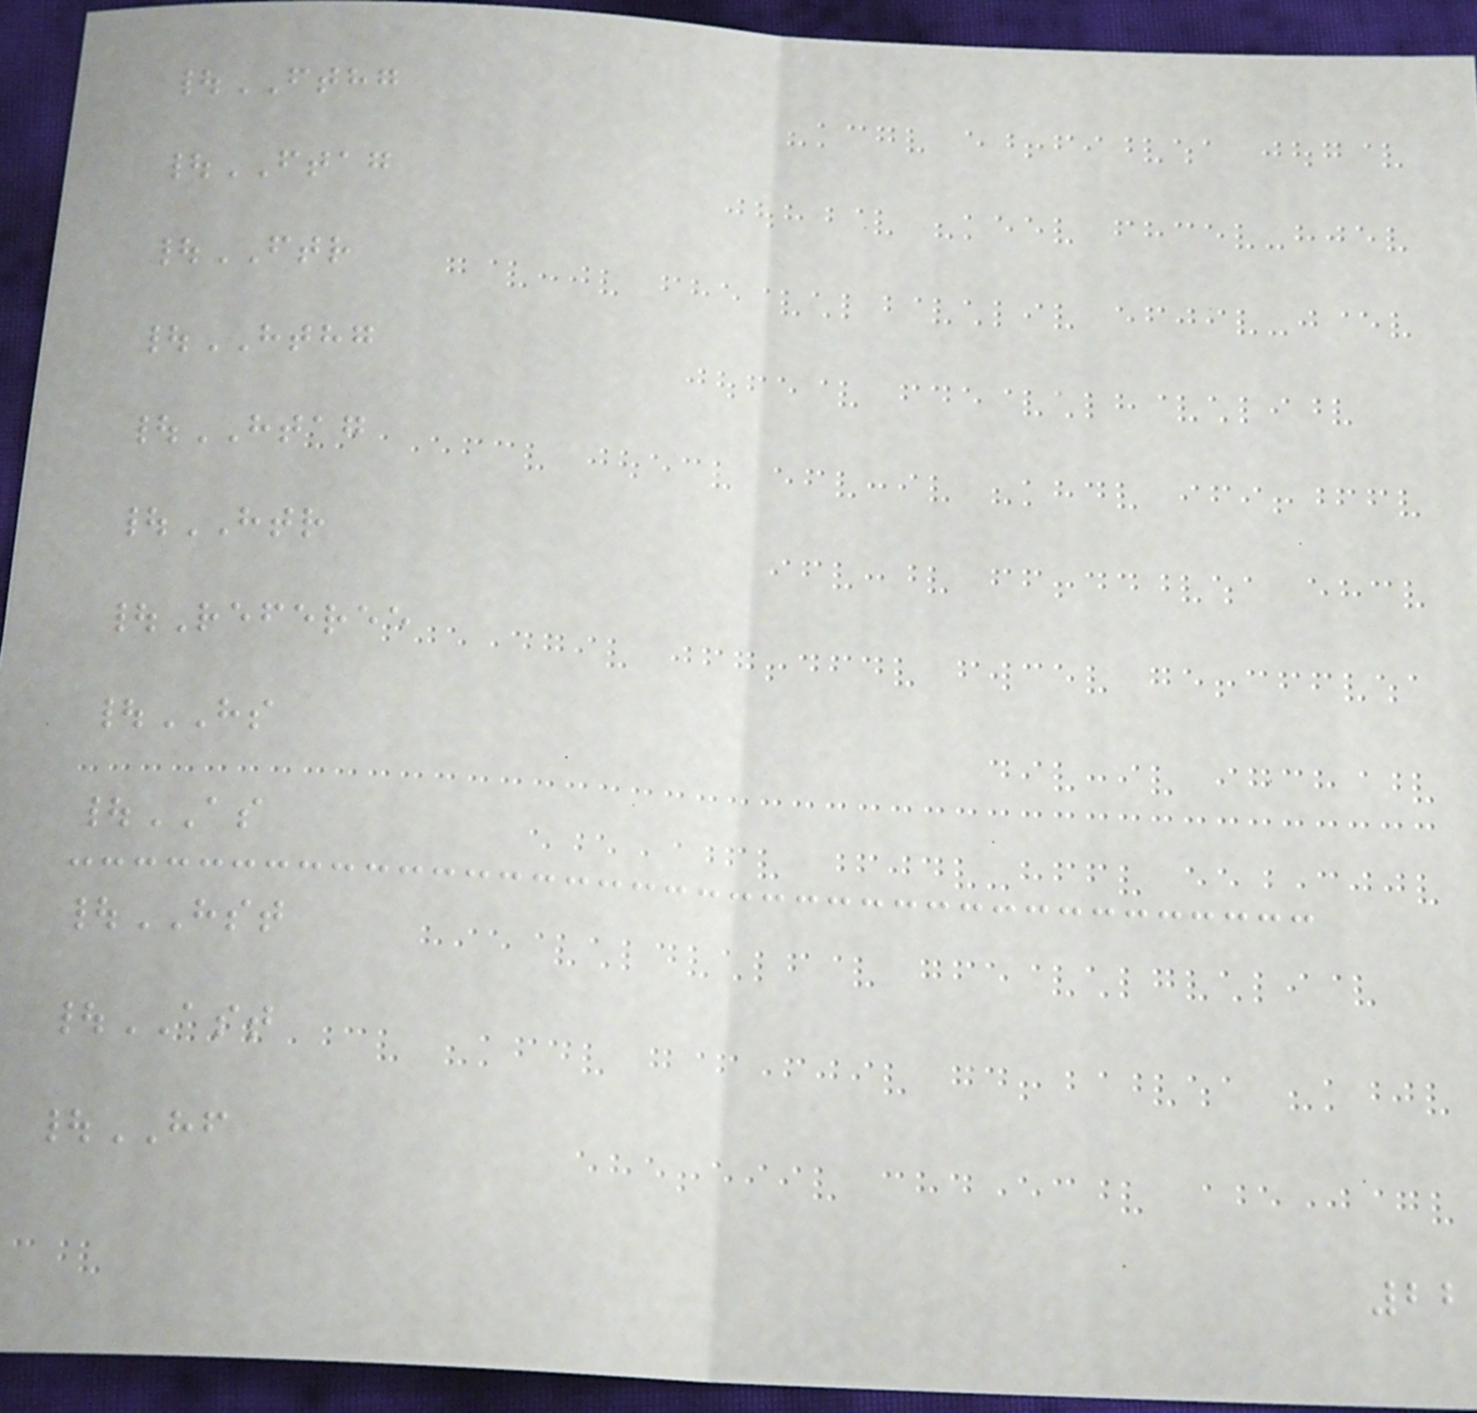|FTHG
|FTAG
|FTR
|HTHG
|HTAG
|HTR
|Referee
|HS
|AS
|HST
|AST
|HF
22
